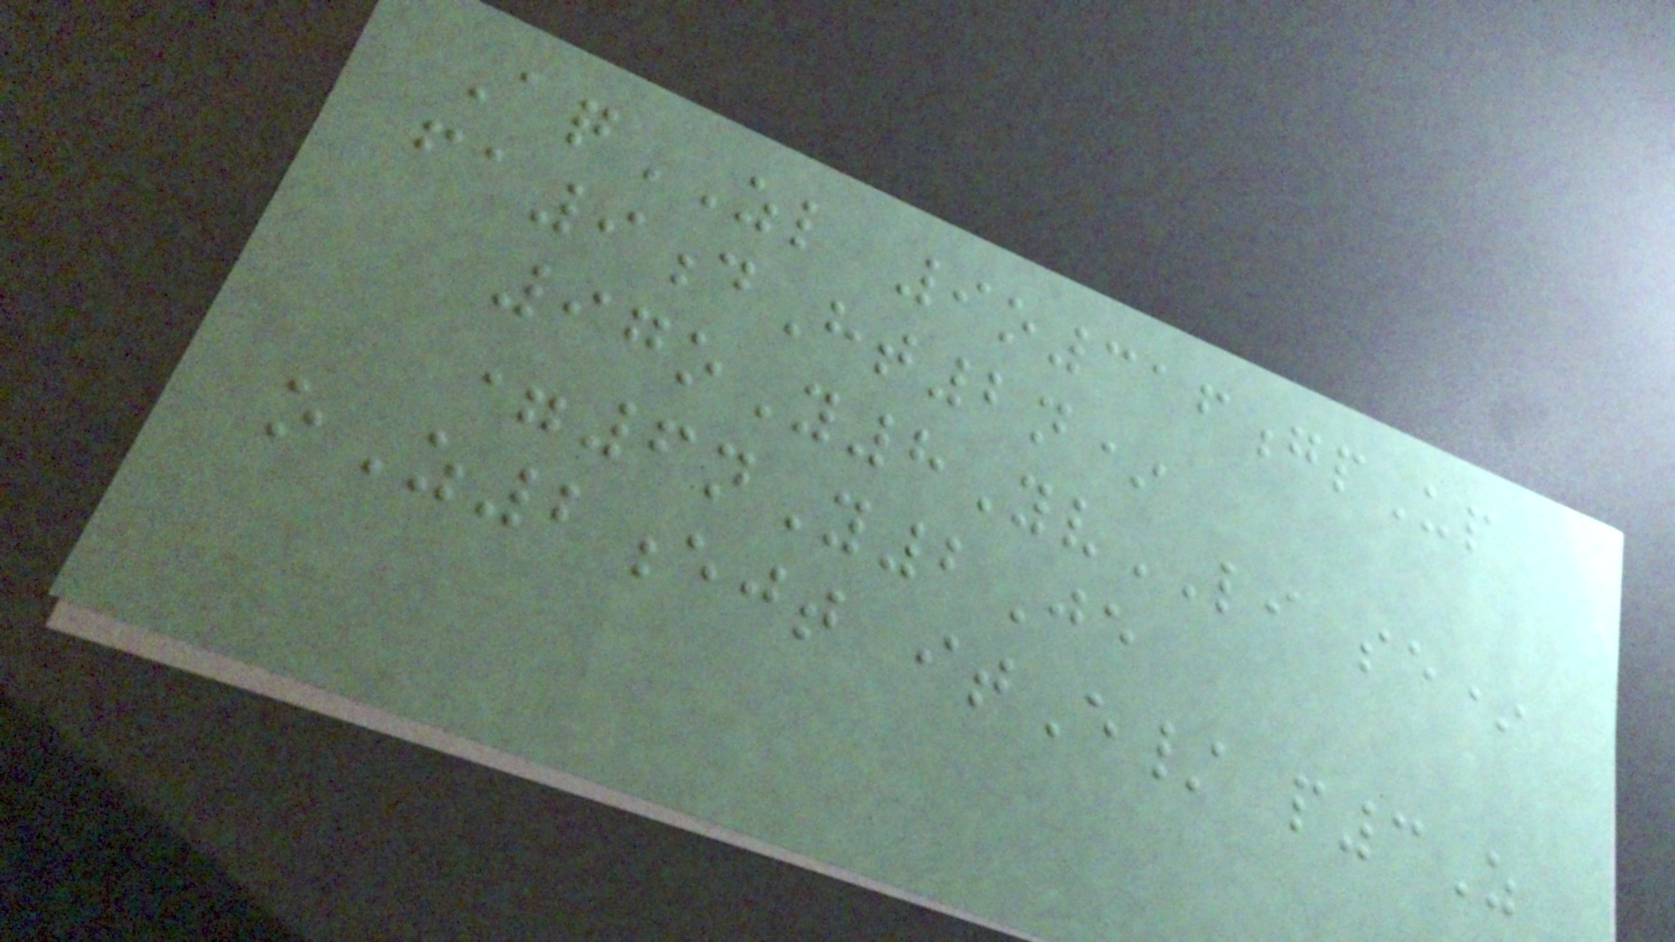AqZL 9o316gpUp
fa9dHt2n*
97oY8YvLI se*
=6nY2Je
oZ2ejt itE/ p3Z
